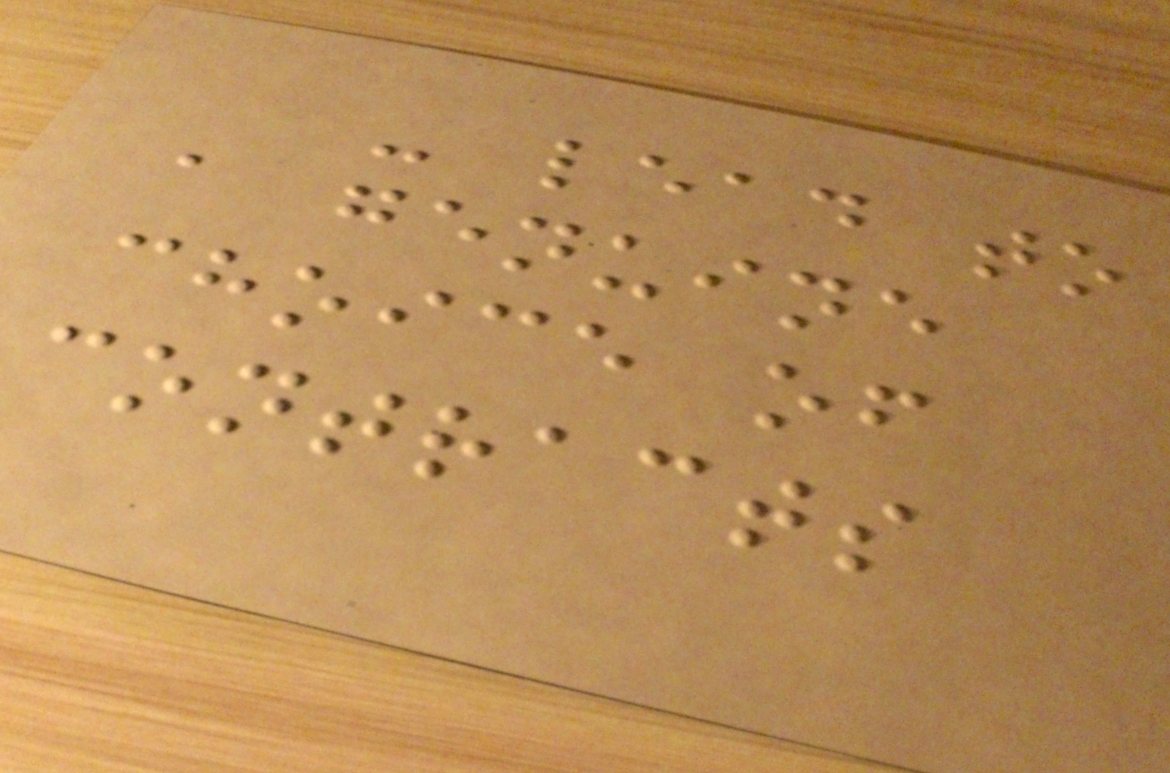- lead to
a genuine
choice of
contracts
